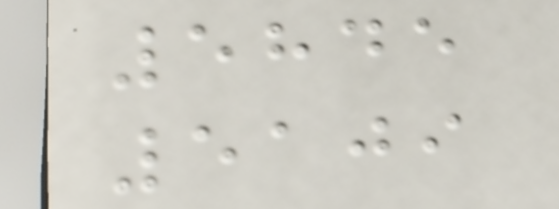5845
5109
